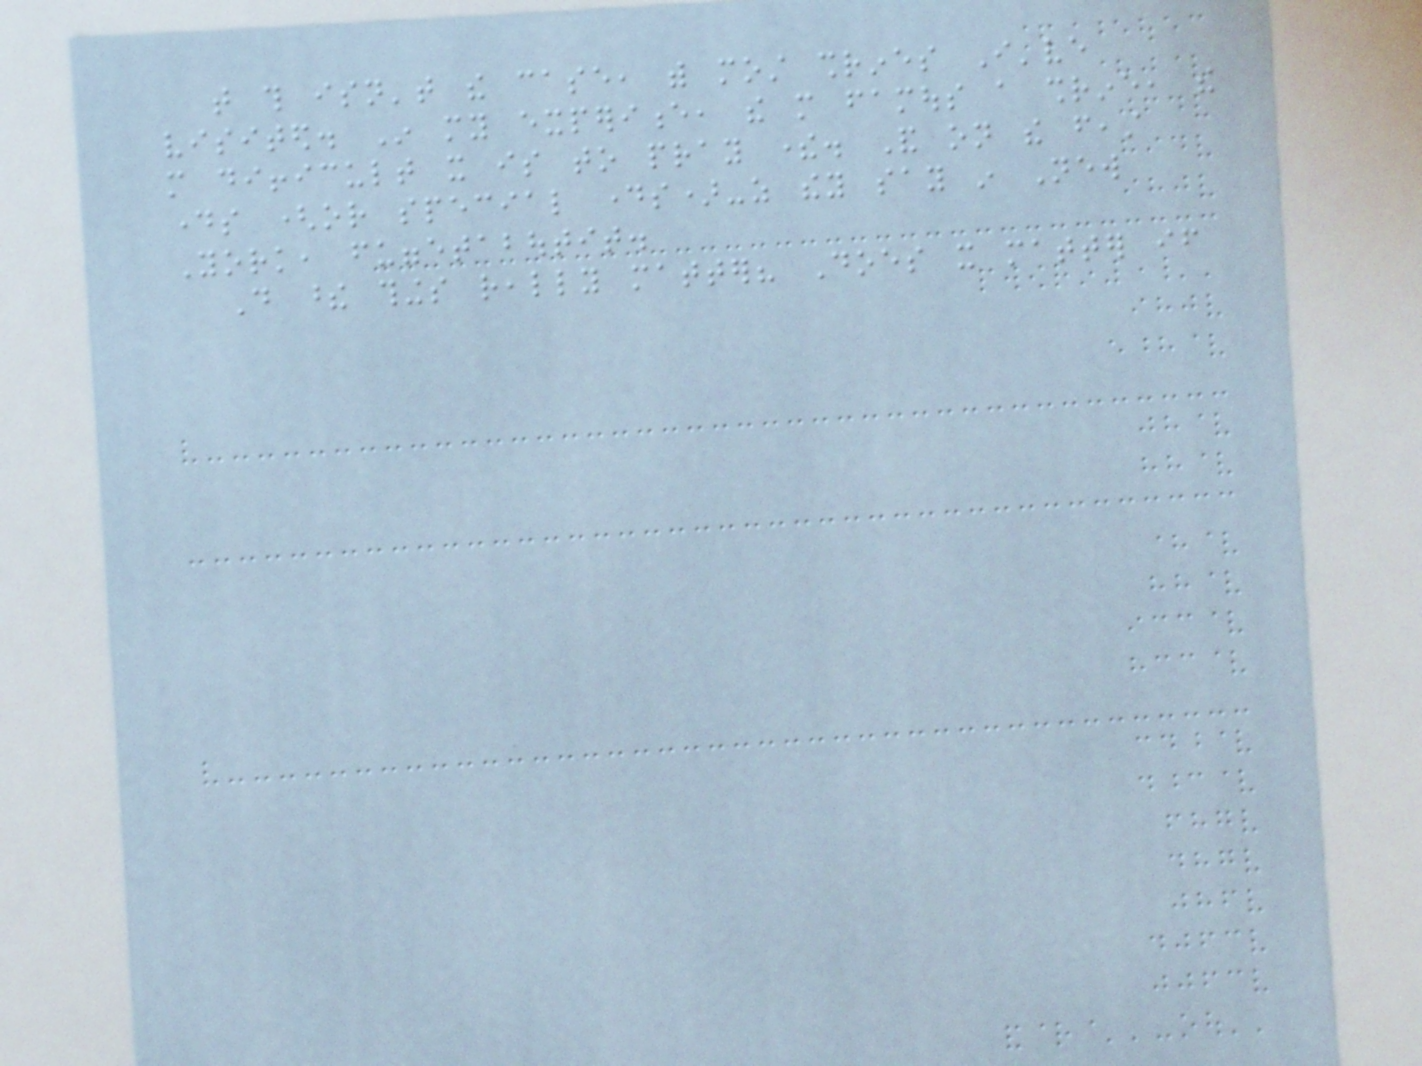that this isn't the case, with most shrines I've
visited. In my experience, the more famous a shrine, the
more difficult it is to pray there. And on the feast
days (or special days)-as they say in New
York, fuggetaboutit.
Do these things really matter? Does it matter if
